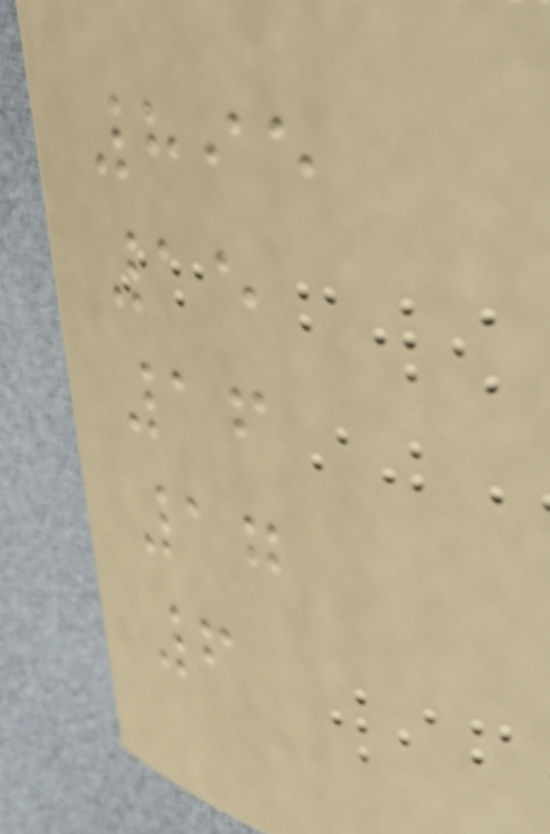895
15
16
17
6
